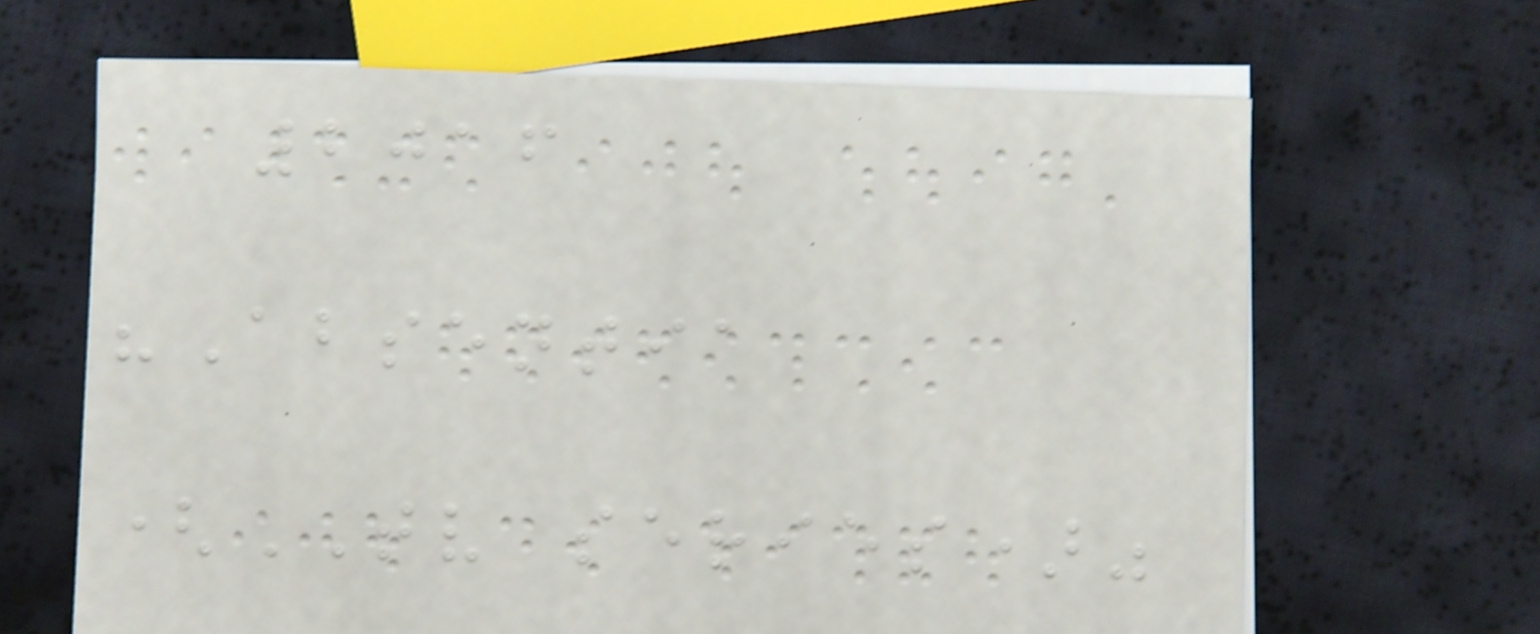2016
"Absentia
(TV series)"
